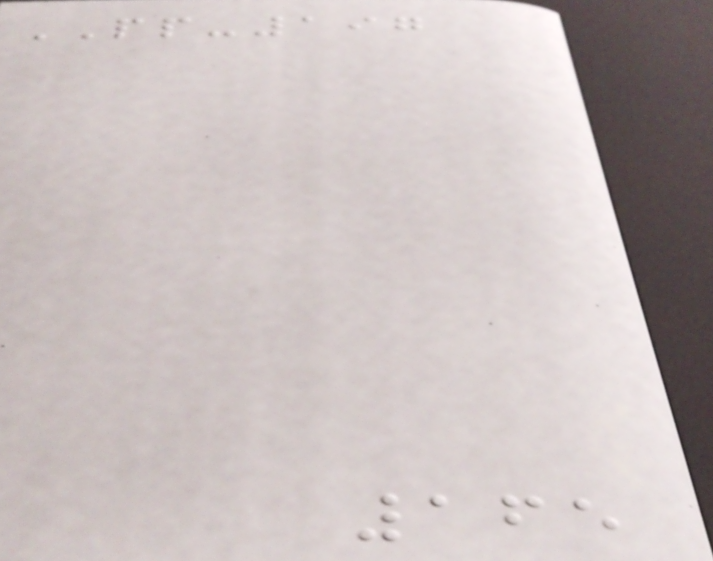PP-197
165
